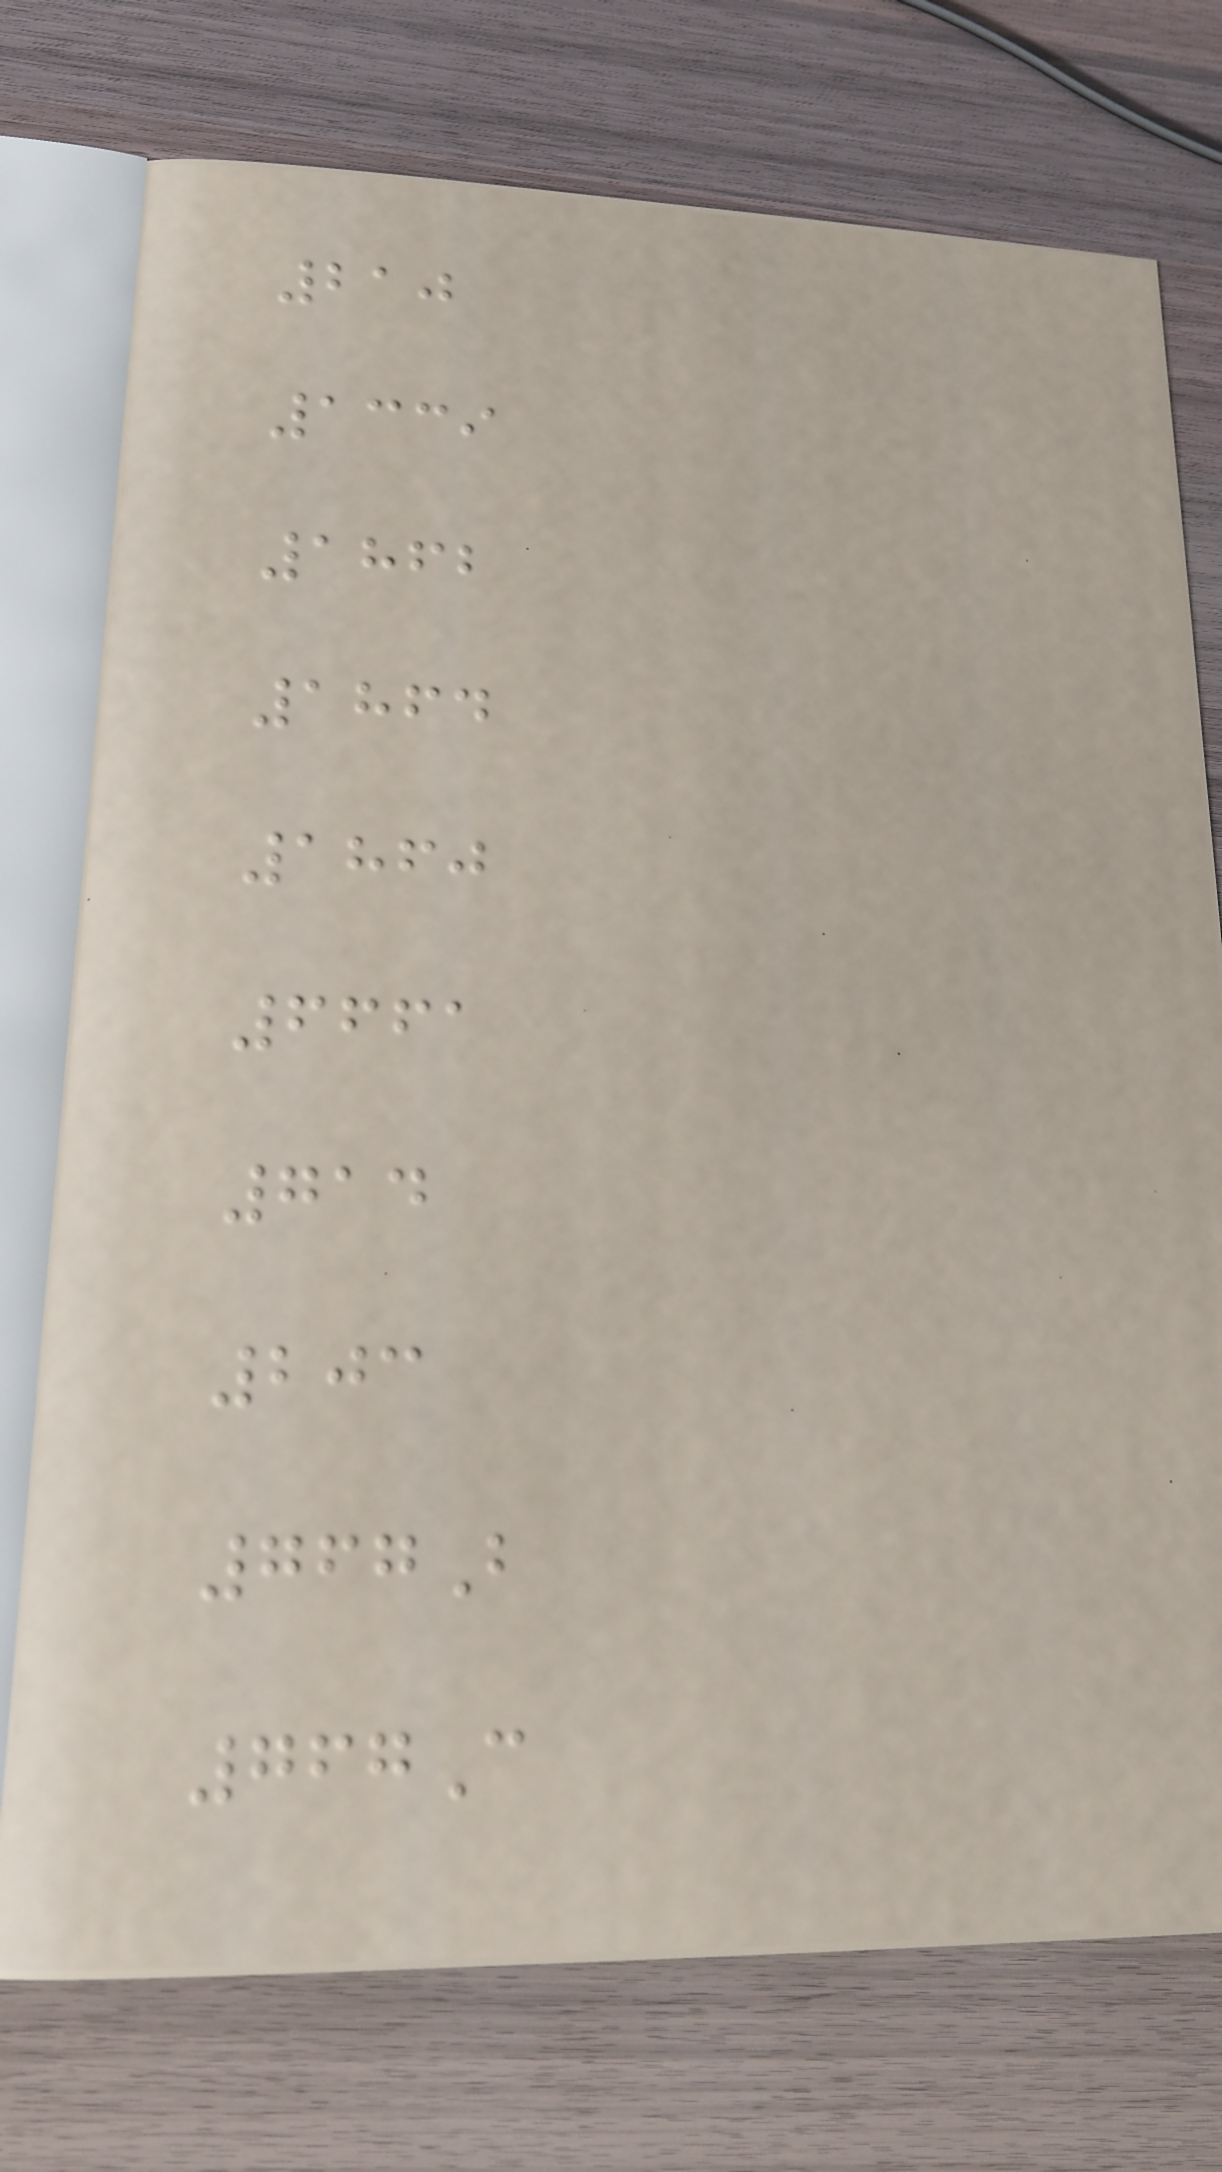210
1339
1862
1864
1860
6661
714
203
767B
767C
